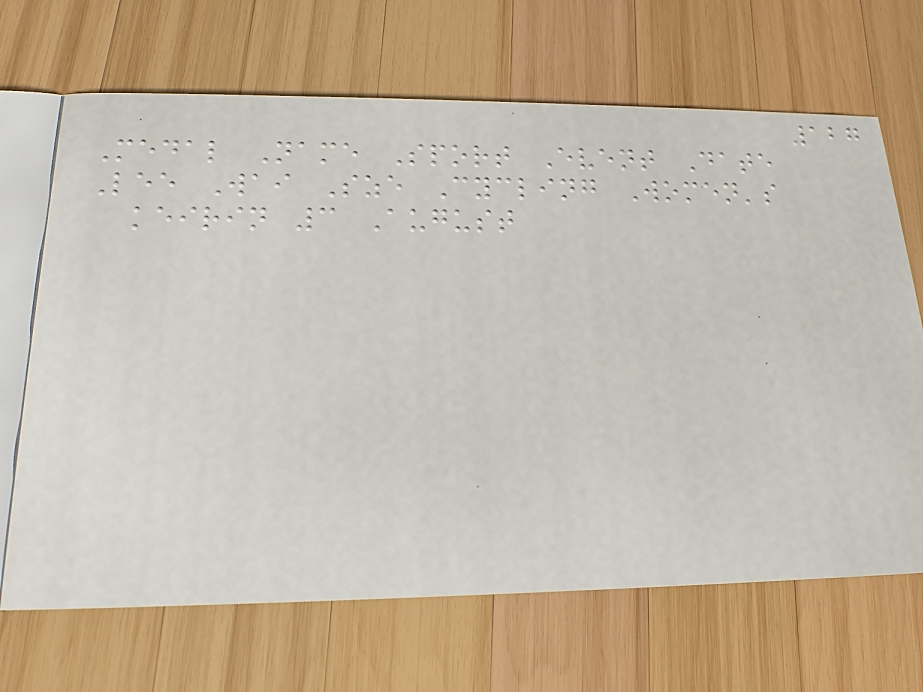127
Medal Name Sport Event Date
Lee Wai Sze Cycling Women's
keirin 3 August
